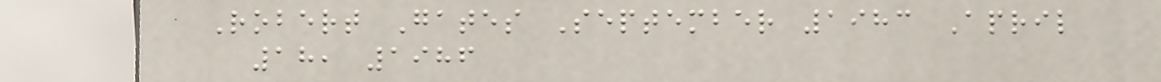Robert Gates September 1983 April
18, 1986
